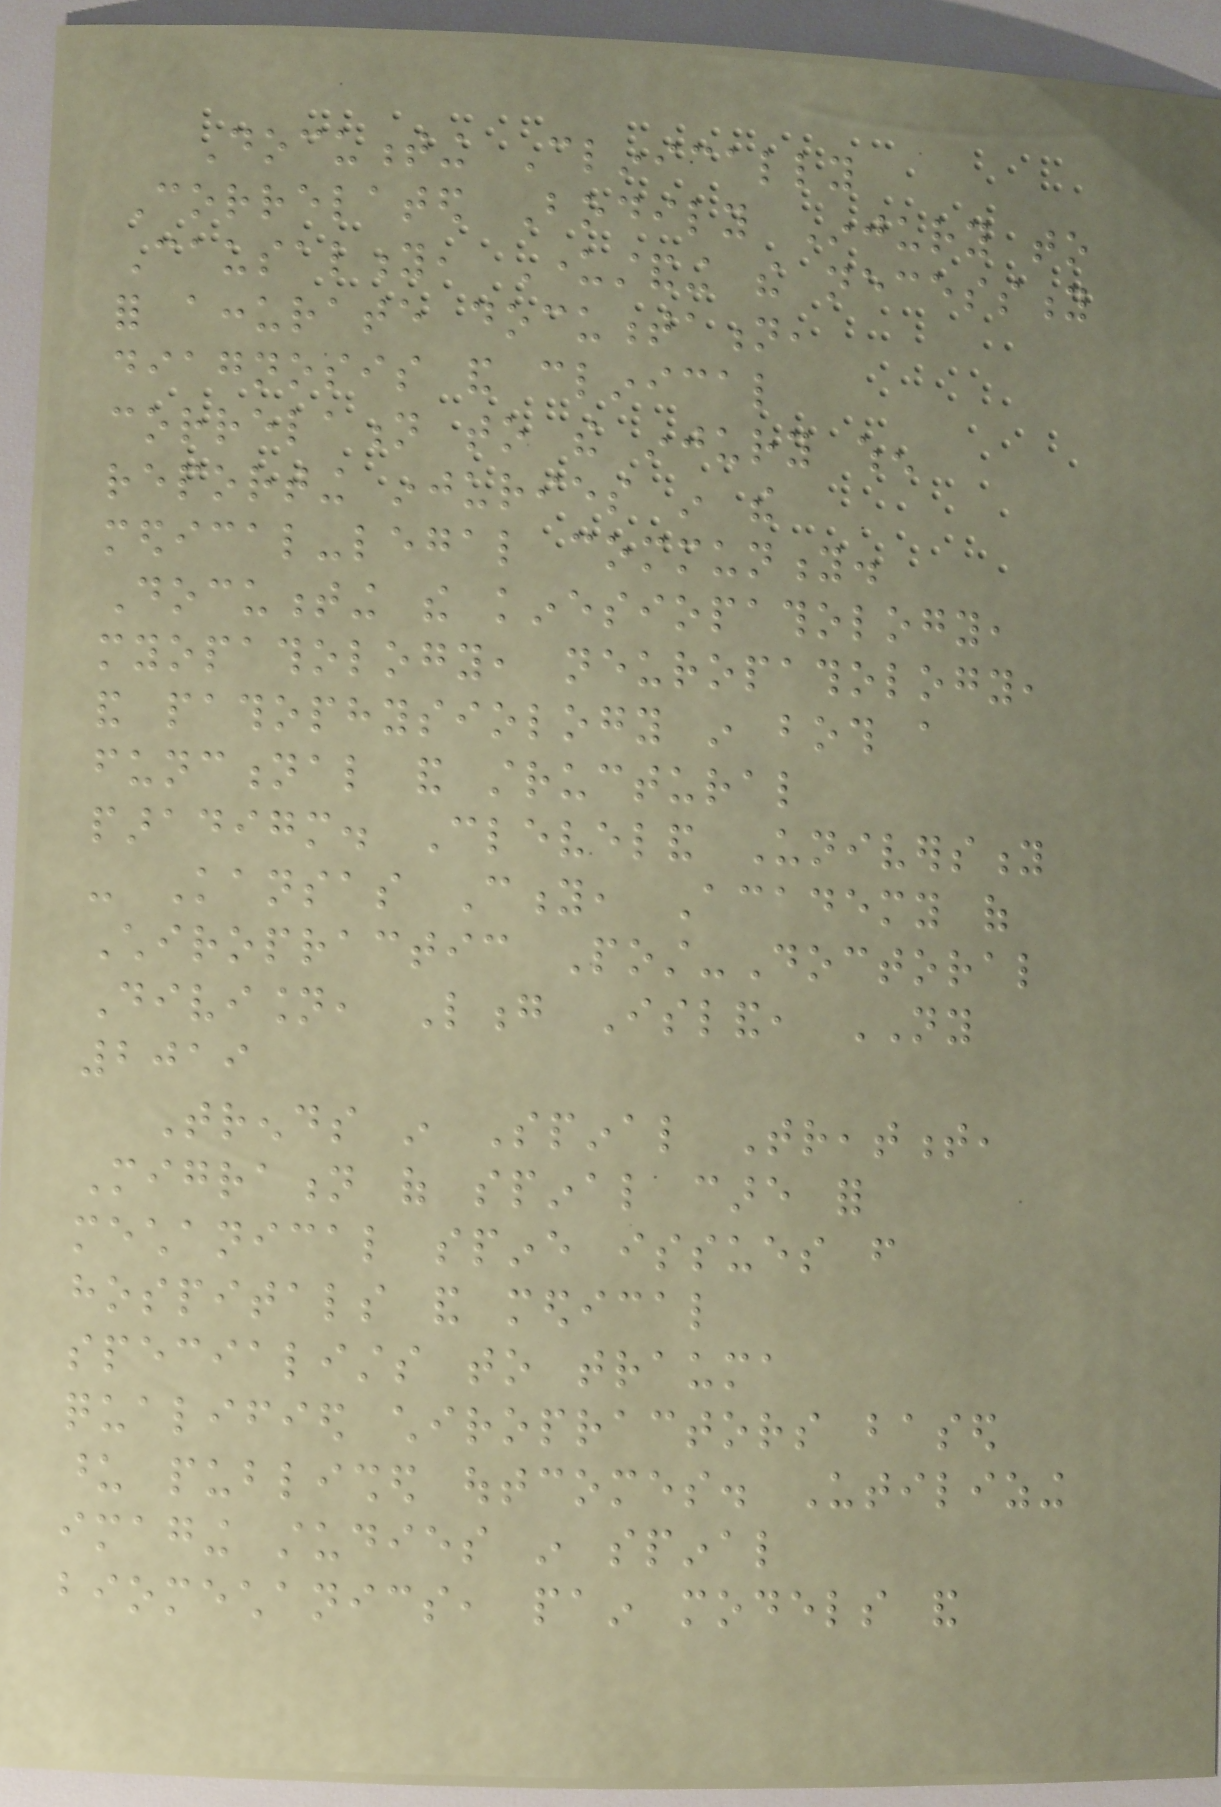Documenting Clinically
Correlated Bodily Injury to
Causality, Understanding the necessity
for accurate documentation,
diagnosis and clinical
correlation to the injury when
reporting injuries in the
medical-legal community.
Documenting the kinesiopathology,
myopathology, neuropathology,
and pathophysiology in both a
functional and structural
paradigm. Cleveland University
- Kansas City, Academy of
Chiropractic Post-Doctoral
Division, Long Island, NY
2019
Trends in Spinal Treatment,
Migration of spinal care for
mechanical spine issues from
hospitals and medical
specialists to trauma
qualified chiropractors based
upon published outcomes. Utilizing
imaging studies in spinal
biomechanics, pain models and
